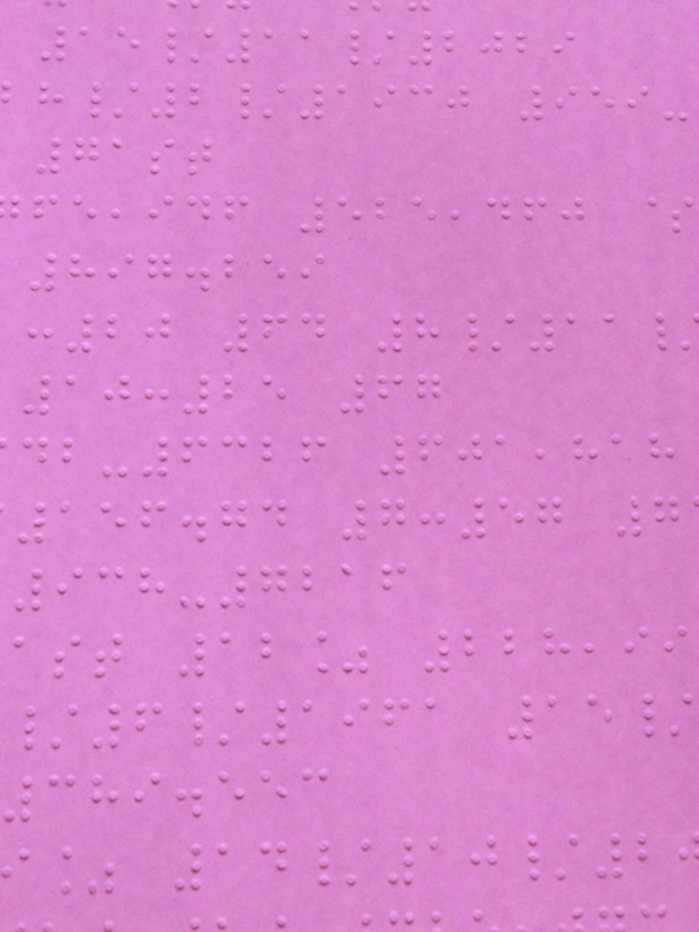15/11/2029
/2/1930 959-
71st
,idf 525,460 $
897.259
:20 64 8/11
10:25 67
-6326 601,818
156.74 7:57 7
938-7216
ast 12% 228,99
/6/1961 15/
389.553
% 14/10/2
